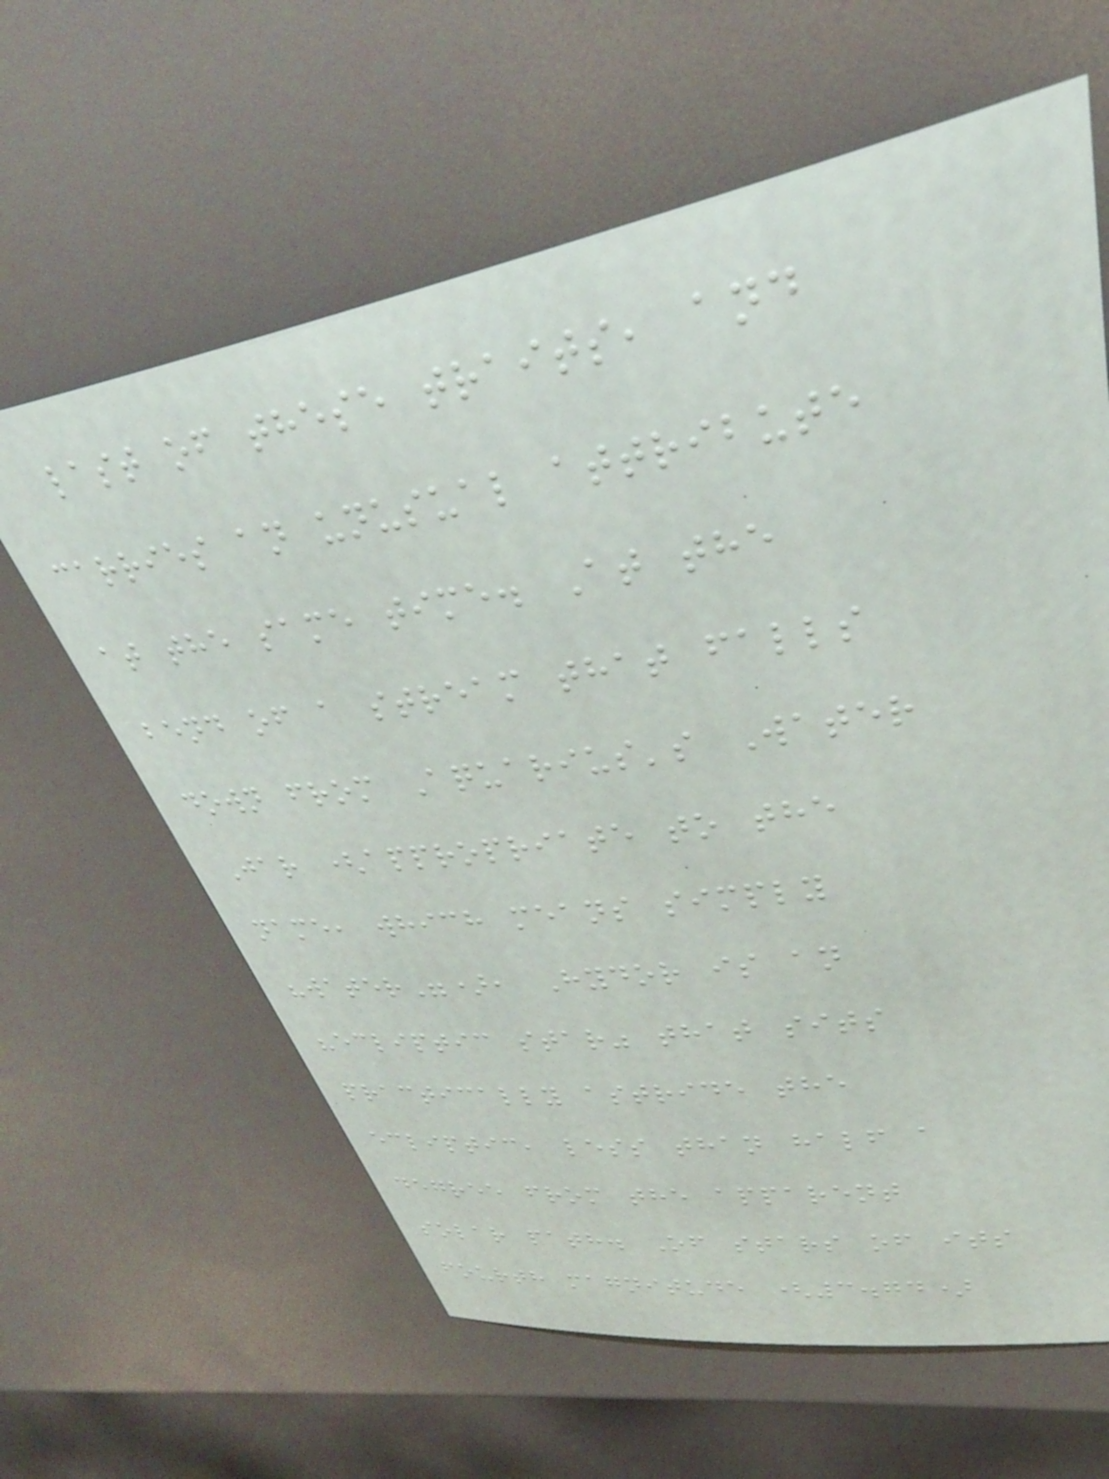last of these traits, and
carries an unusual attribute
at the same time. At the
bend of a stream that falls
down from Aquarius's Water
Jar (appropriate to the
name, which means simply
"water"), Hydor is an
"ecliptic star" that sits
practically astride the
ecliptic, less than half a
degree from the apparent
solar path. Of stars of its
fourth magnitude (3.74)
